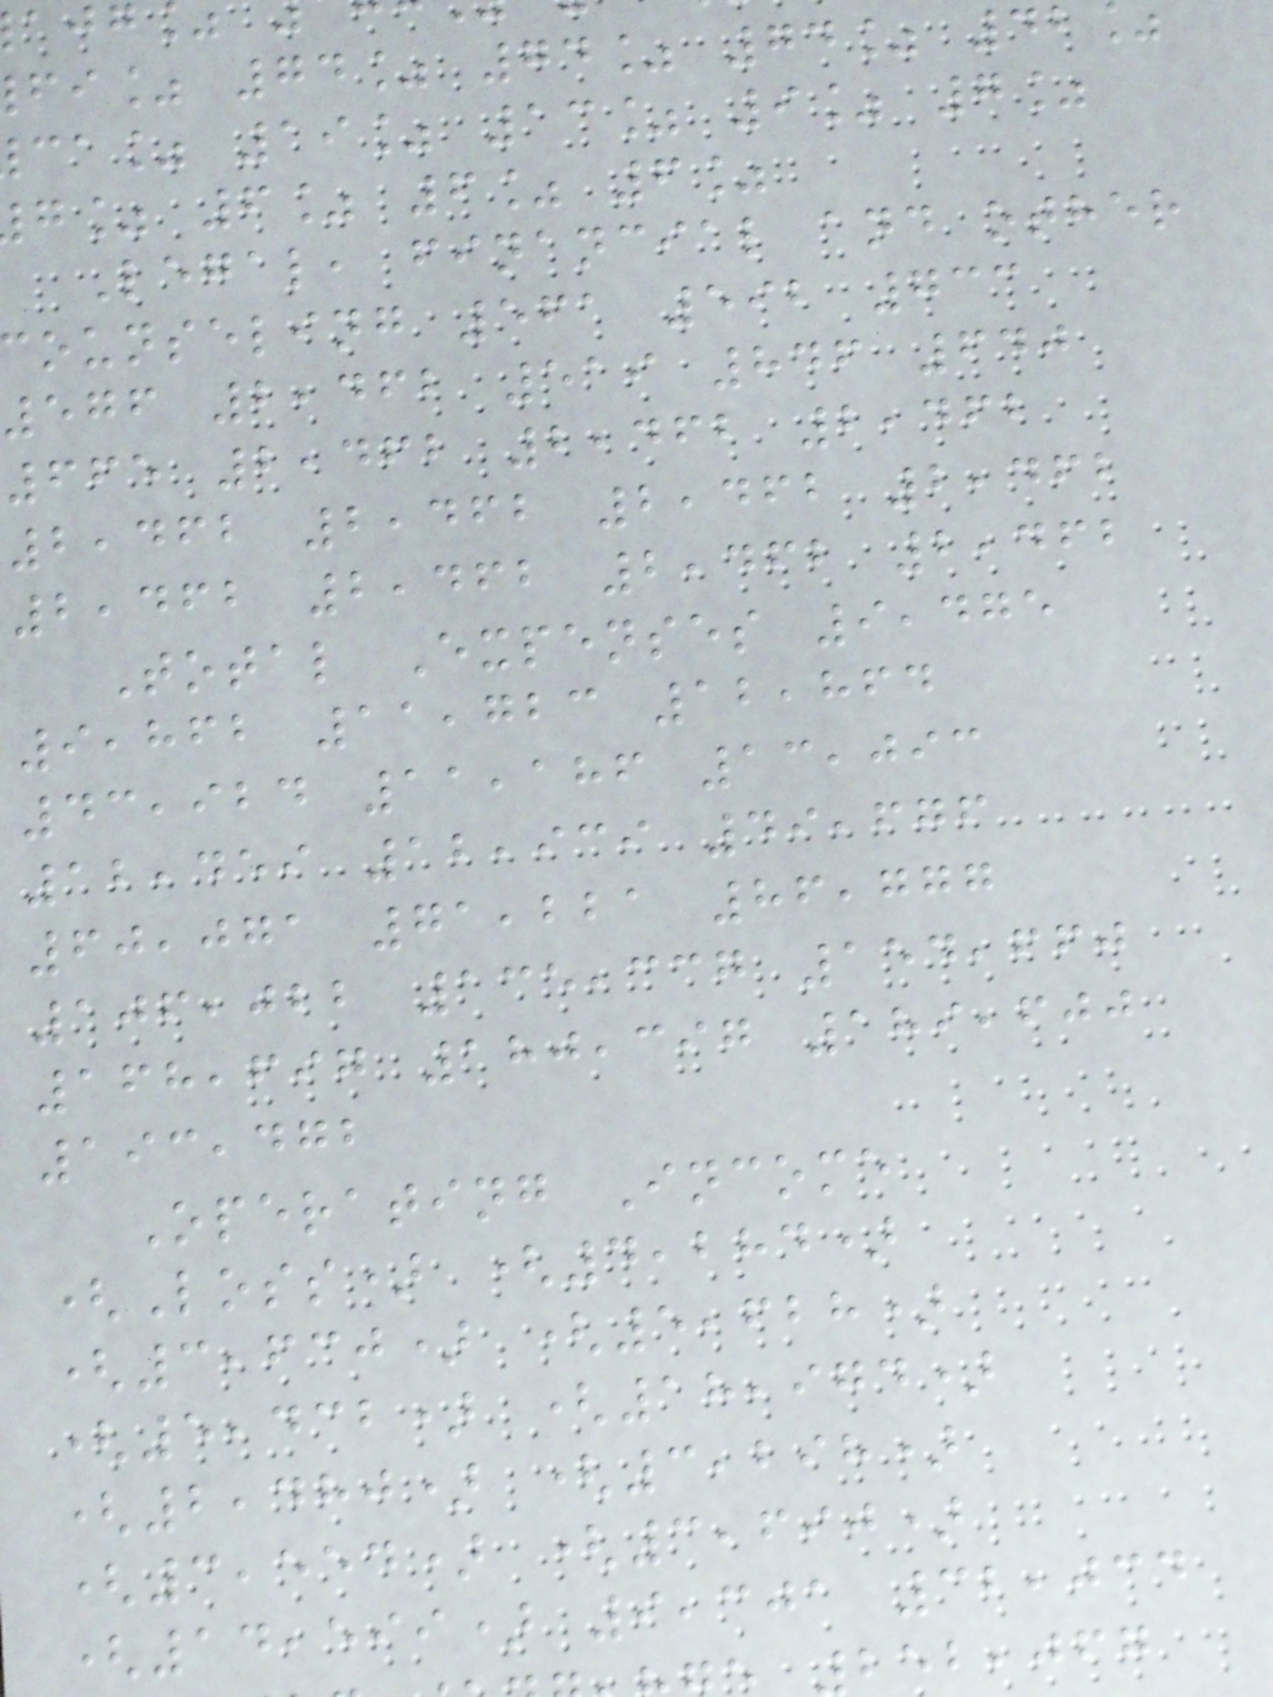fi% 74% 74% 74% 42
ca% 19% 13% 9% 7%
g% 6% 6% 6%
Legal, financial and other
ounseling 561 592 733
576 2,462 519 846 640
665 2,462 2,462 2,462
2,462 2,462 2,462 2,462
2,462 2,462 2,462 2,462
Total Expenses 9,475
9,862 11,723 12,864
43,924 11,186 13,093
12,459 12,939 49,676
60,071 71,221 86,777
106,022 135,337 154,660
168,697 180,397 189,600
193,472
Operating Income
(Loss) (4,284)
(3,630) (5,628)
(5,432) (18,974)
(2,480) (3,298)
(3,554) (3,690)
(14,599) 9,301 32,034
